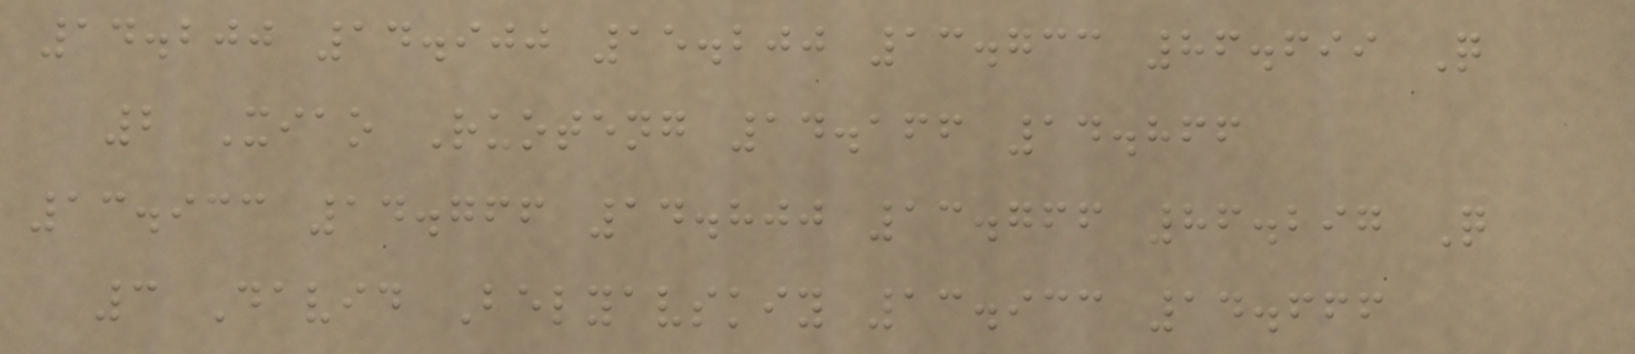14.200 14.900 15.200 13.733 86.699 Q
2 Xiao Ruoteng 14.166 14.866
13.933 14.766 14.800 13.766 86.297 Q
3 David Belyavskiy 13.933 14.666
